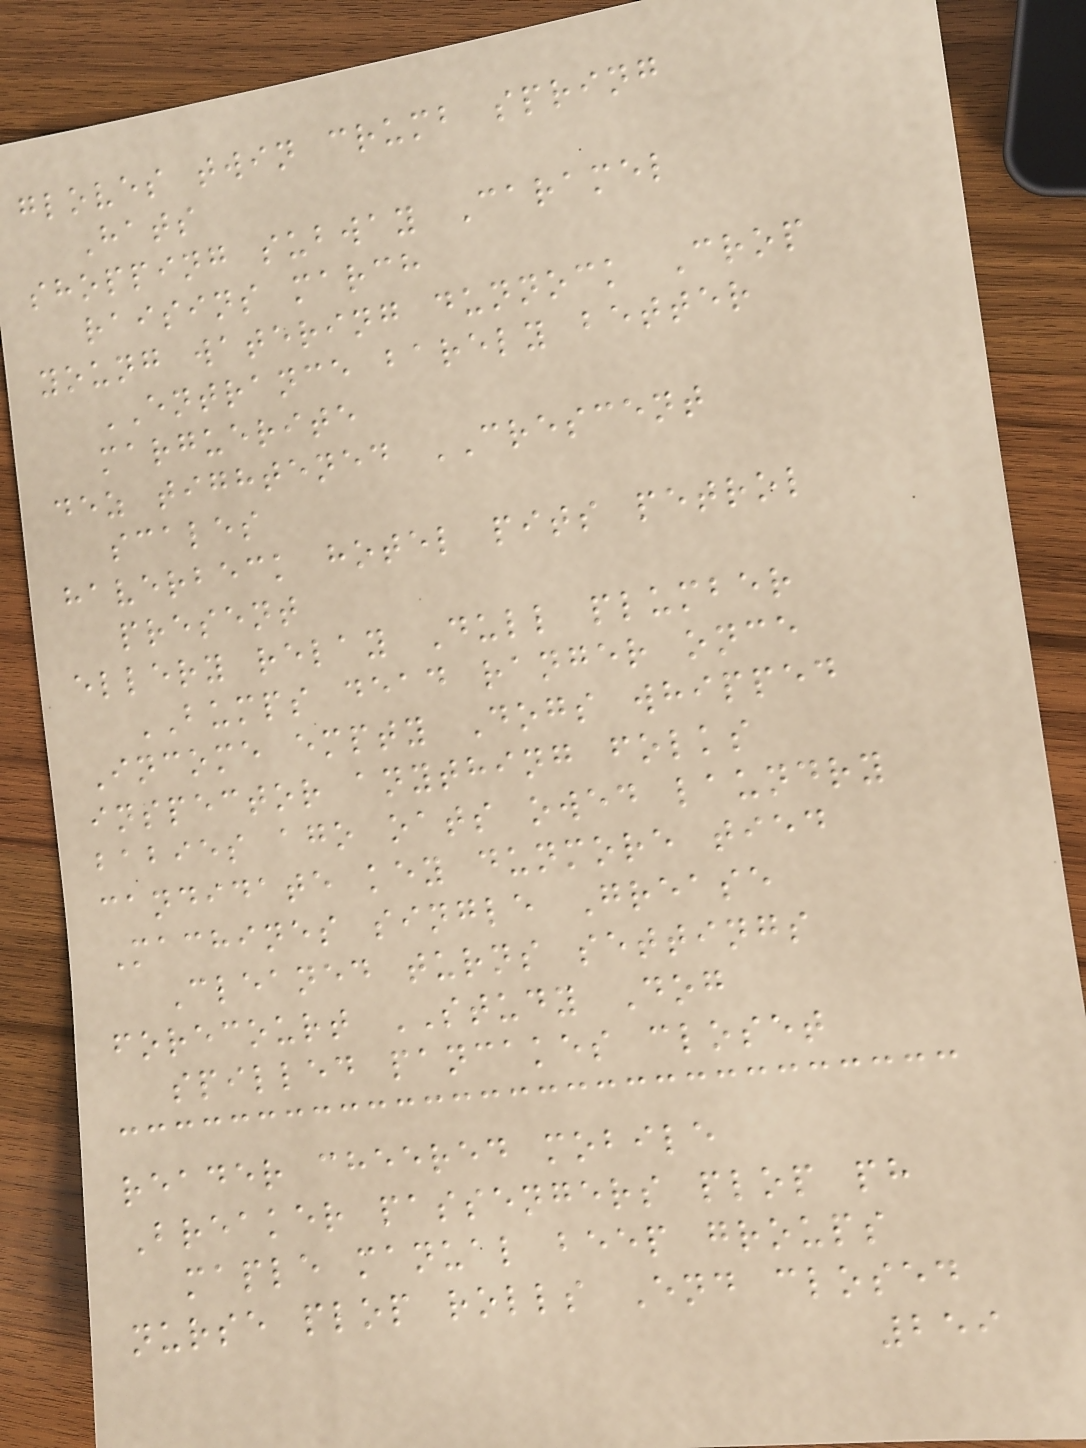gloves twin crumb spring
Hats
shopping subway Caramel
raisins march
young watering dunnock Crop
ENTRANCE barely better
marguerite
dez tightened CRESCENT
scales
haverbeck hotel pits petrol
present
ellery relay Dull plumber
BUMPS dead ranger once
Income empty Dogs whipped
inspector anything folks
babies ago oats owed laundry
candidate key dunmore tied
Machines single Grease
Cleaned turns settings
forecourt STUDY Dog
spilled pancakes closet
reader cheered mobile
Breaker passengers plop ph
maple manual beep groups
nurse plop rolls End closed
259
